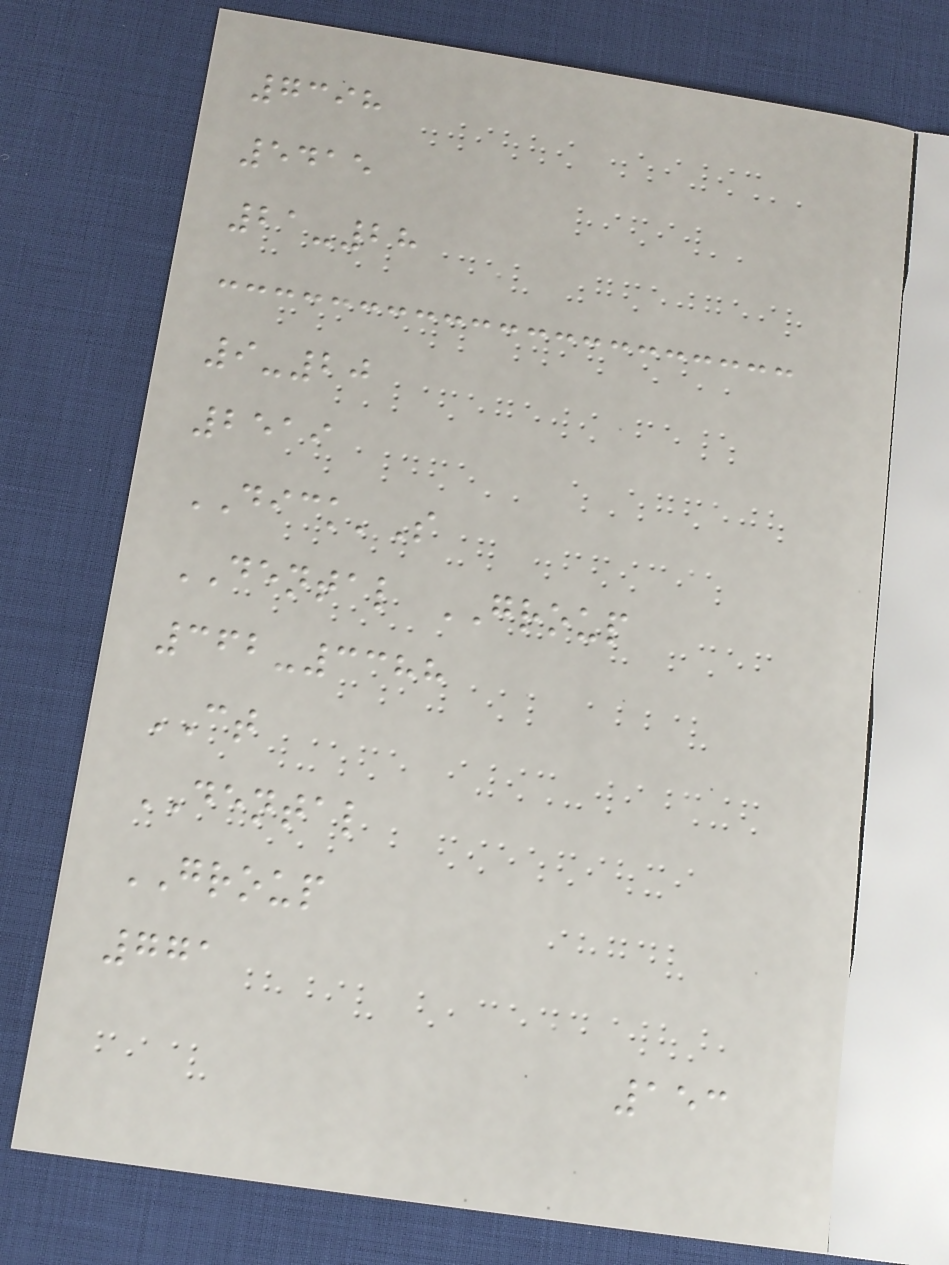7398
5415
21-28
9-20
2519
DICK'S
DENTAL GROUP
362-3388
CT
DENTAL
GROUP
771
153
